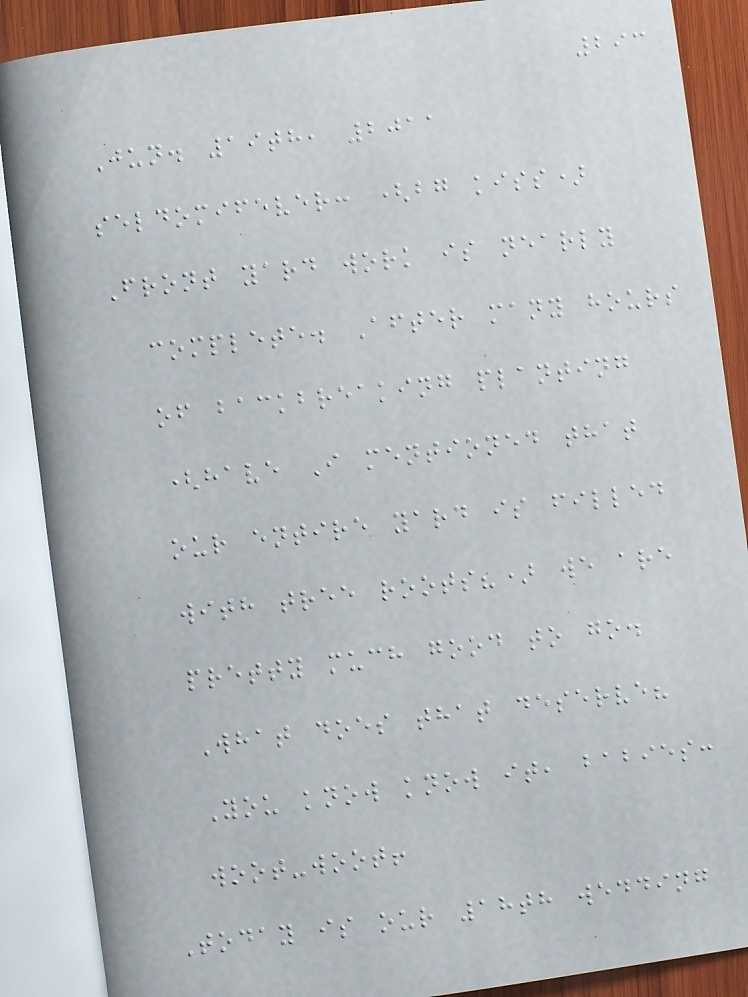293
Jun. 19th, 2011
seldomifever: (bg kiss)
Front yard work is nearly
complete. After many hours
of backbreaking planting
(have I mentioned that
our entire yard is filled
with tree roots?) we are
pretty much good to go.
What does that deserve?
You know know it, babies:
woot-woot!
Today is our 18th wedding
